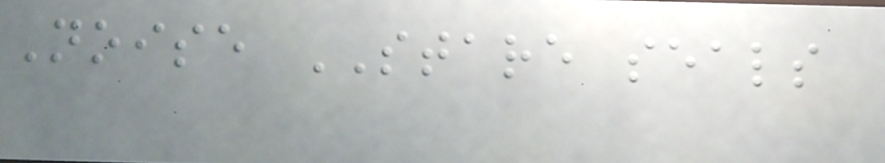Noise STARE seals
